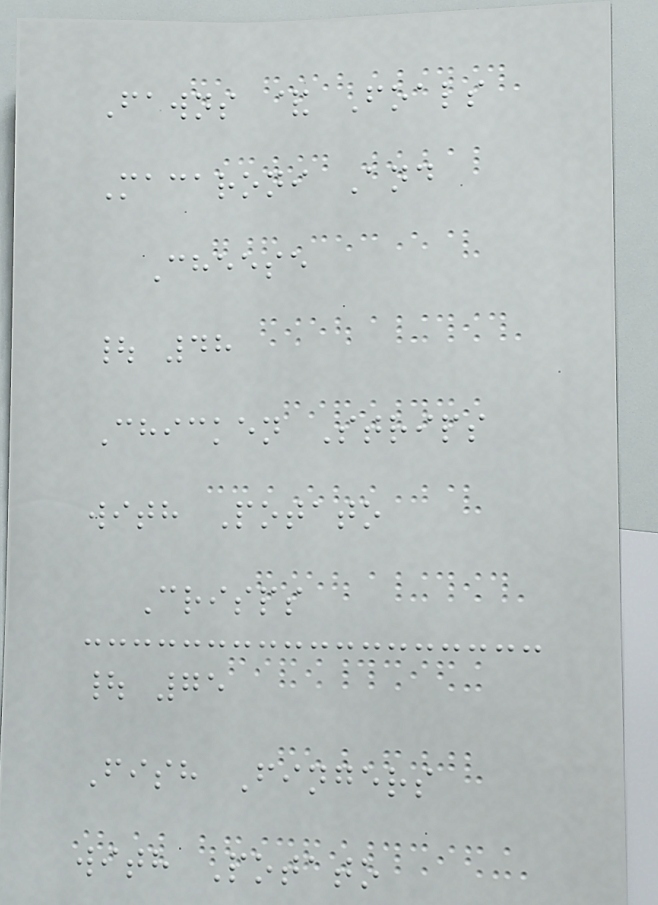Fawns & Foals
Macaroni And
Cheese
| 48
Chicken Strips
with Potato
Crisps
| 75
Fish Fingers
with Potato
